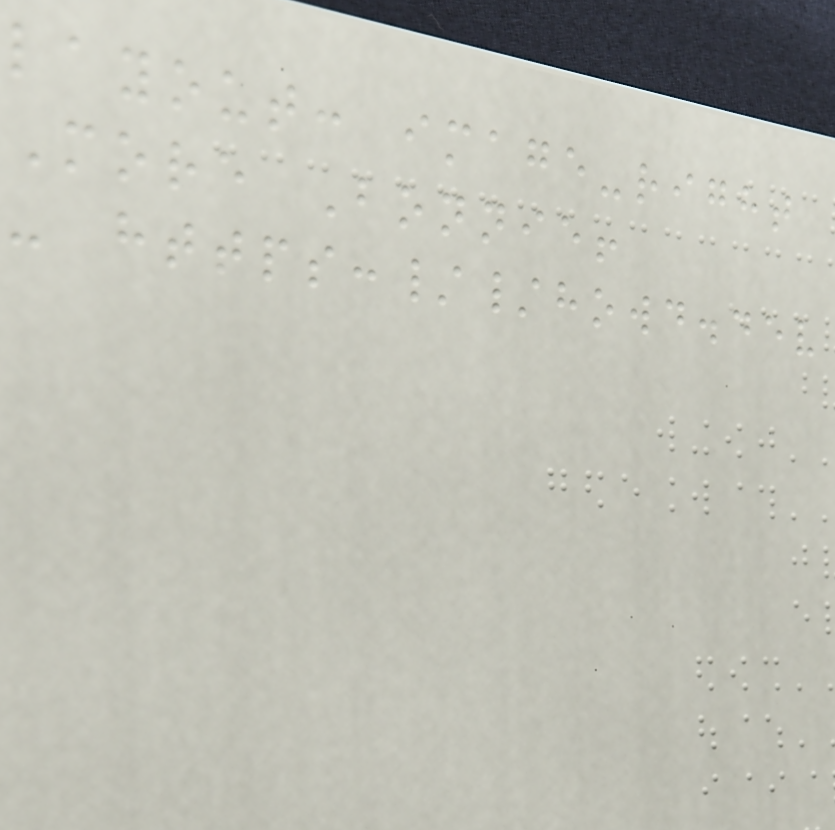layout: image-right
More Bonnie!
- https://howd.dev
